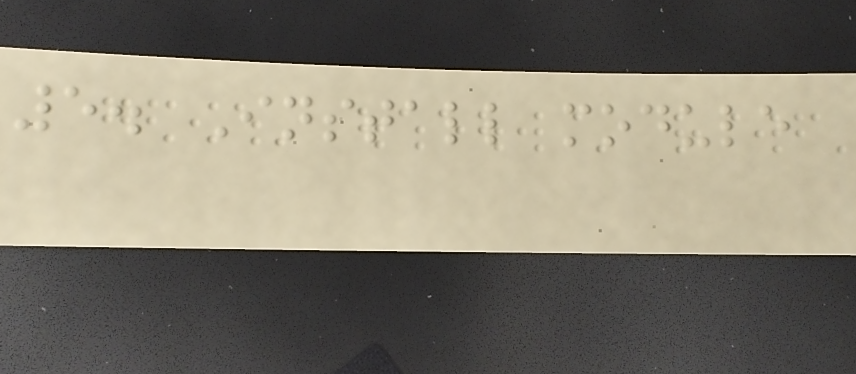5. Install module
